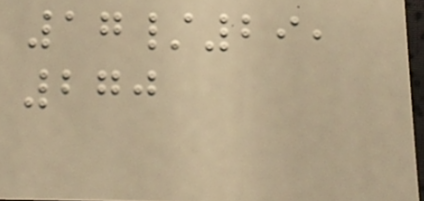17/29,
270
